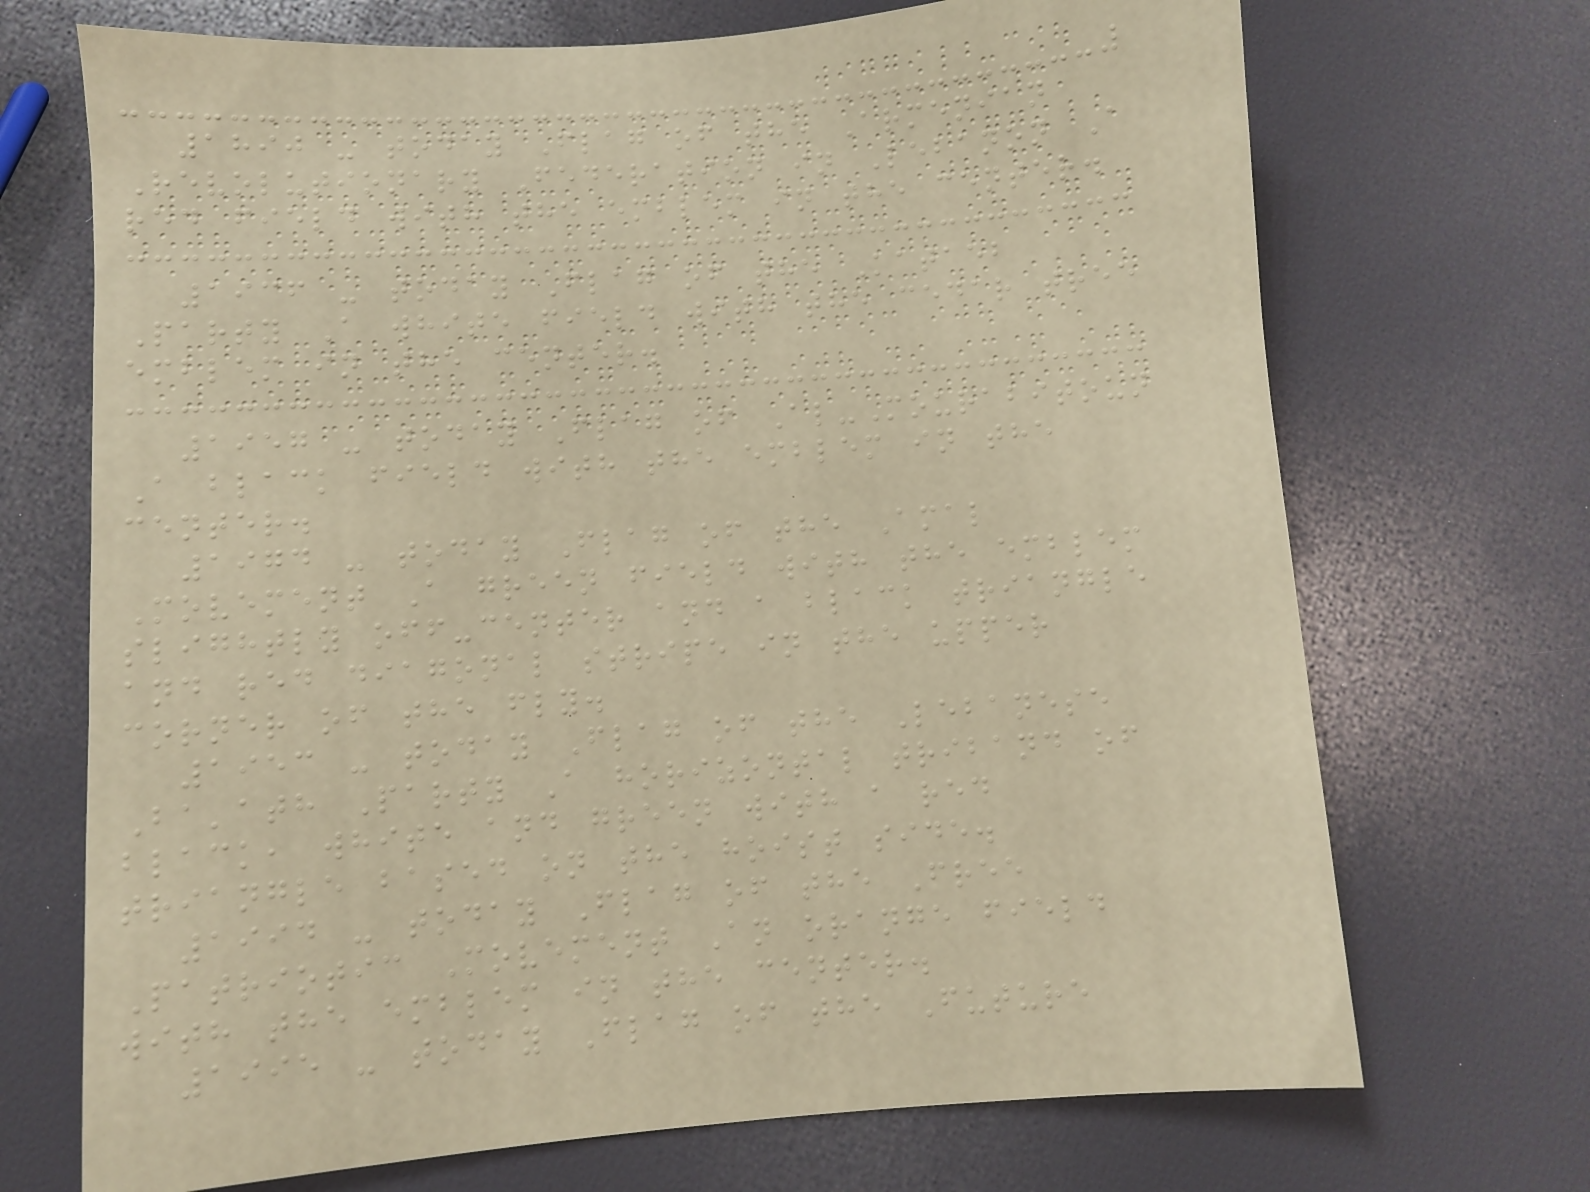1890 - today Flag of the Armenian
Revolutionary Federation in Lebanon A
red field with the emblem in the center.
1936 - today Flag of the Kataeb
Party A white field with the cedar tree
emblem in the center.
1957 - today Flag of Al-Mourabitoun
A black field with the emblem in the
center.
1974 - today Flag of the Amal
Movement A green field with the emblem
slightly off-center and a black triangle
and red diagonal stripe in the upper
corner of the fly.
1953 - today Flag of the Lebanese
Ba'ath Party A horizontal triband of
black, white and green with a red
triangle based on the hoist side.
1994 - today Flag of the Free
Patriotic Movement An orange field
with the emblem in the center.
1995 - today Flag of the Future
